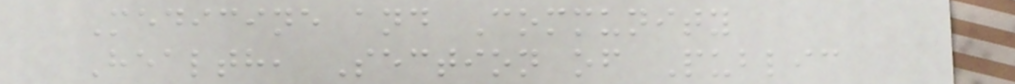Medicine and Community
Health, Section of Public
